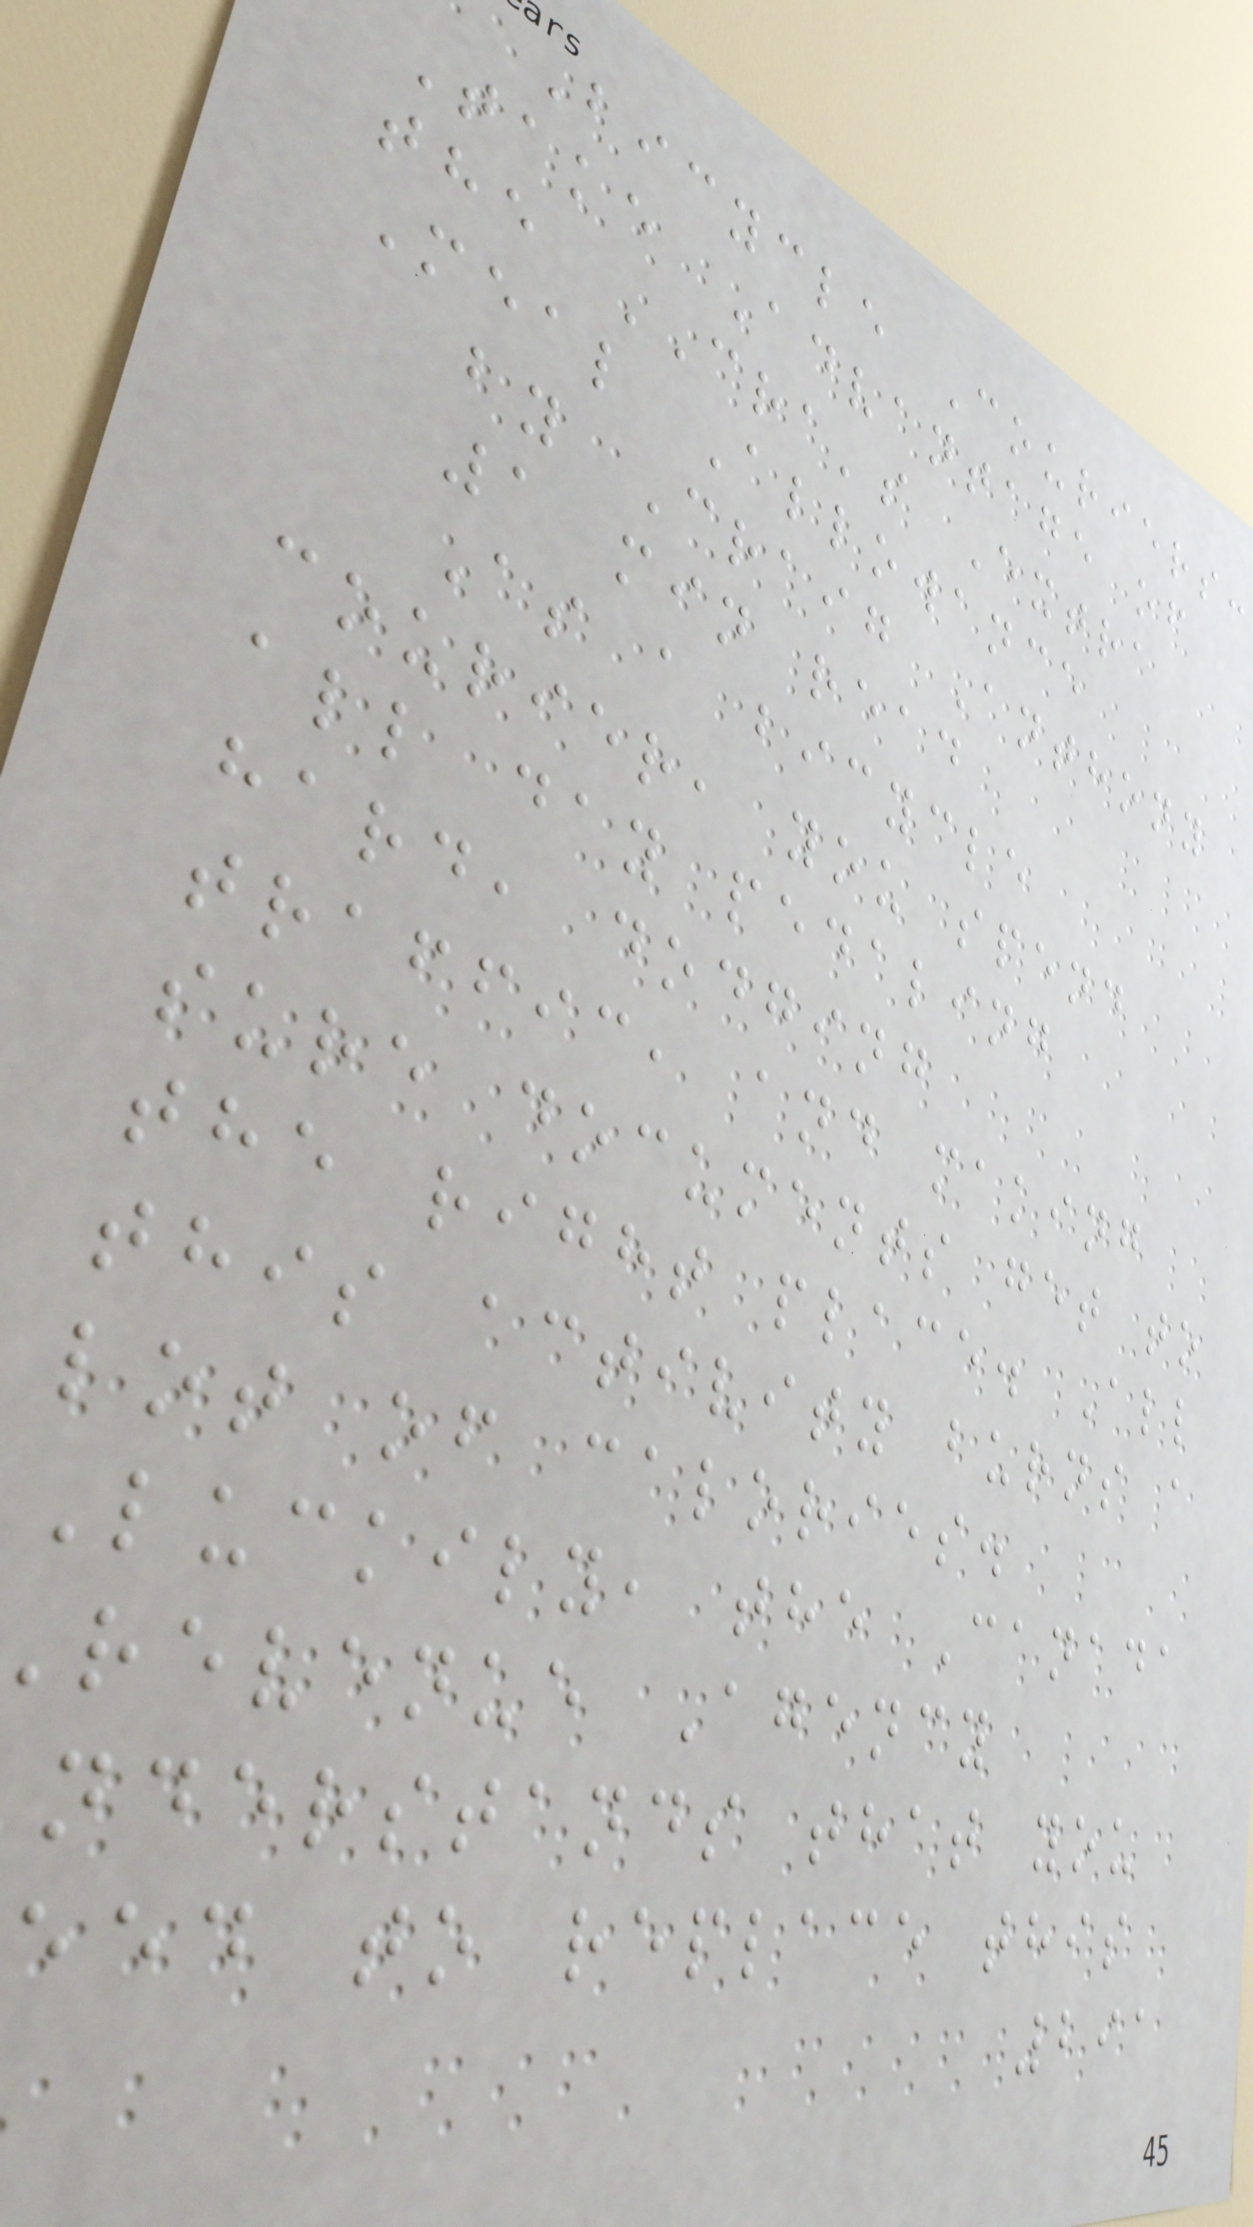Bicycle Couriers:
Take Advantage of
the CRA's Extra
Meal Allowance
by Craig Anthony
1 min read
As a bicycle
courier, you spend
all day pedaling
hard, dodging
traffic, and making
sure documents get to
the right place. All
this activity burns a
lot of calories.
Luckily, the Canada
revenue Agency
nderstands that you
eed to replace this
291
